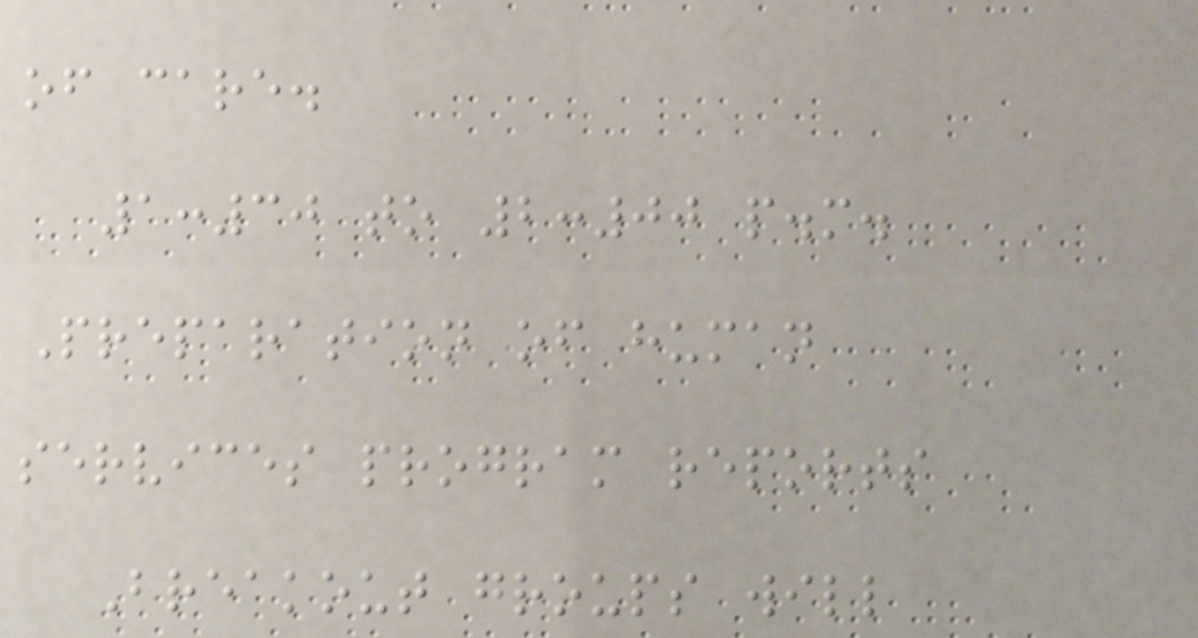of care.
1:30 to 2:00 p.m.
Preparation of human
services program reports
Breakout groups will
